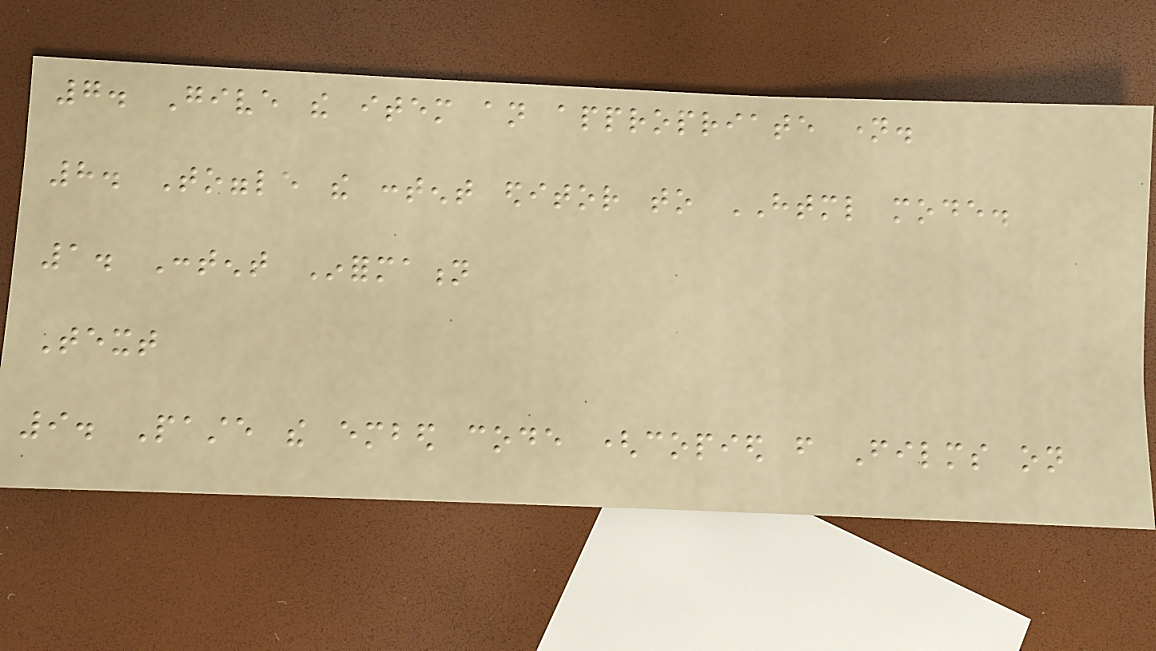7. Give the item an appropriate name.
8. Toggle the content editor to HTML mode.
1. Content Information
Text
9. Paste the embed code (copied from Films on
